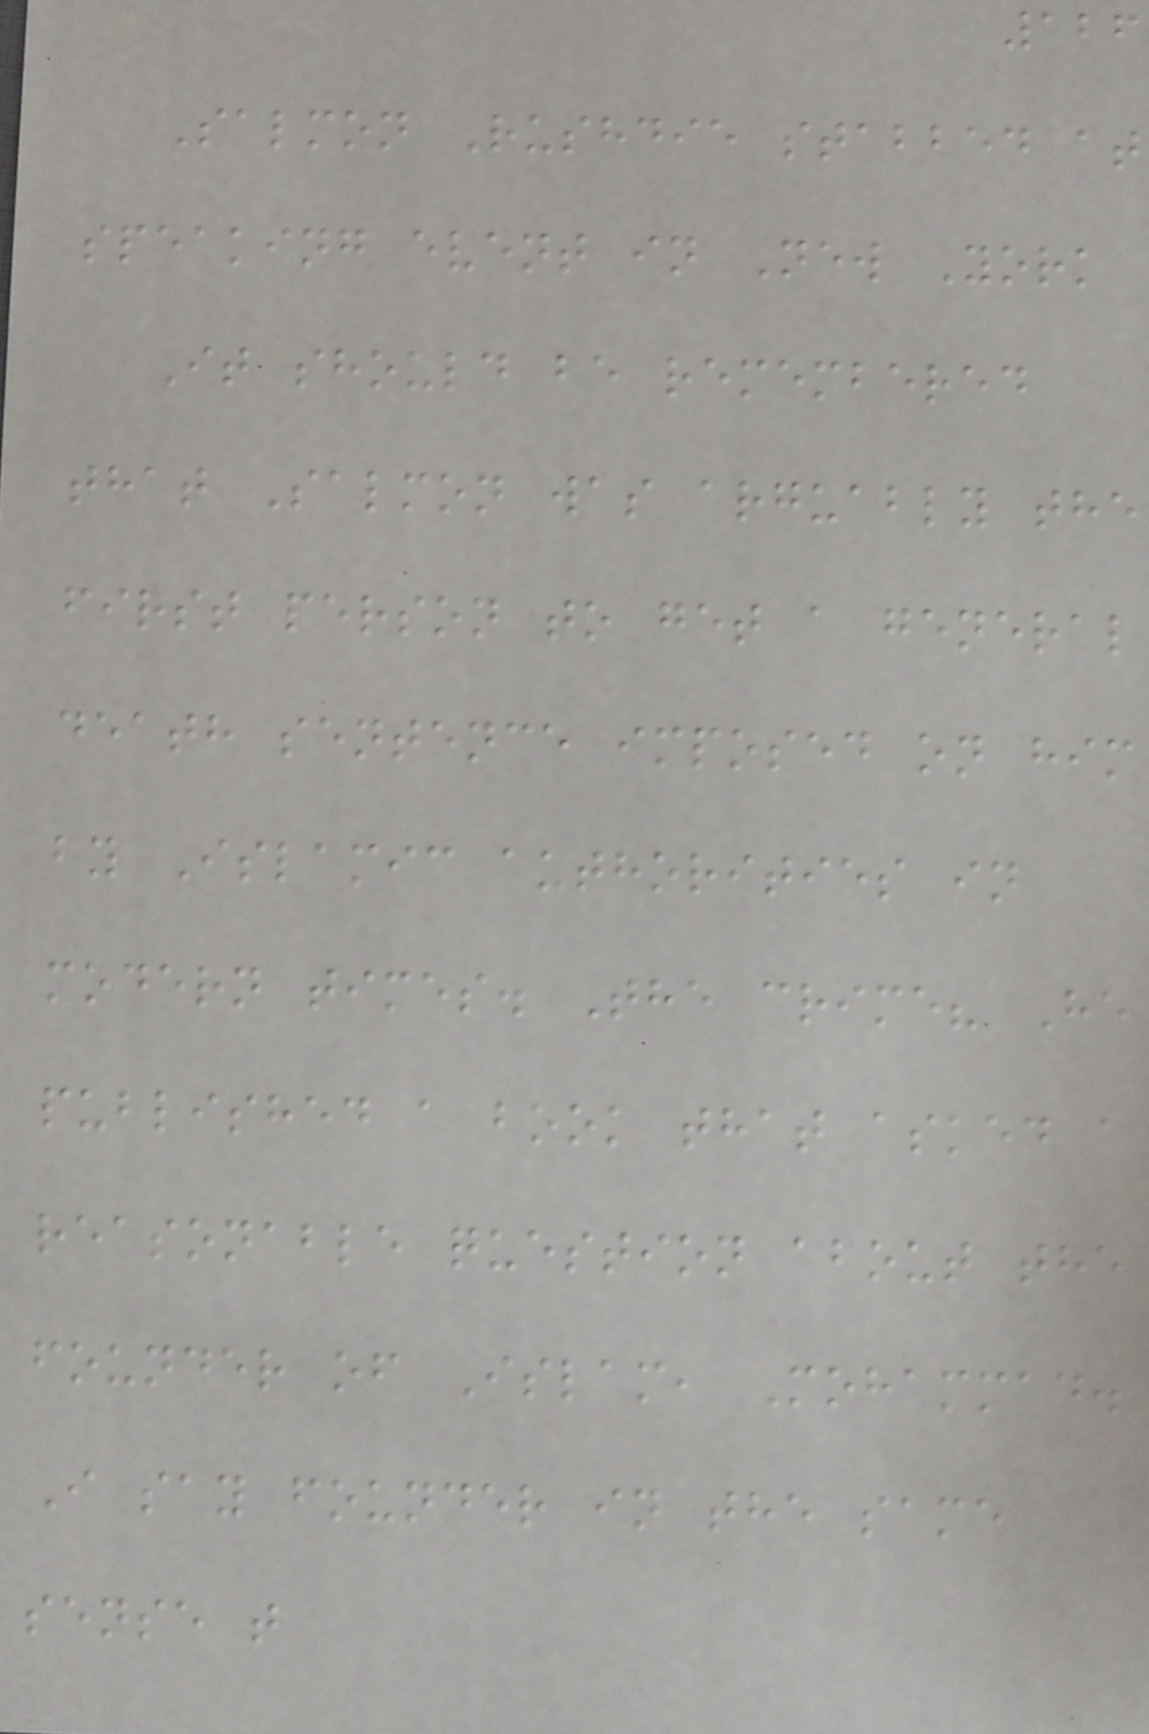126
Salmon Rushdie stabbed at
speaking event in New York
It should be remembered
that Salmon was arguably the
first person to get a general
death sentence imposed on him
by Islamic authorities in
modern times. The crime? He
published a book that asked a
reasonable question about the
founder of Islam, Mohammad.
I say founder in the same
sense t
